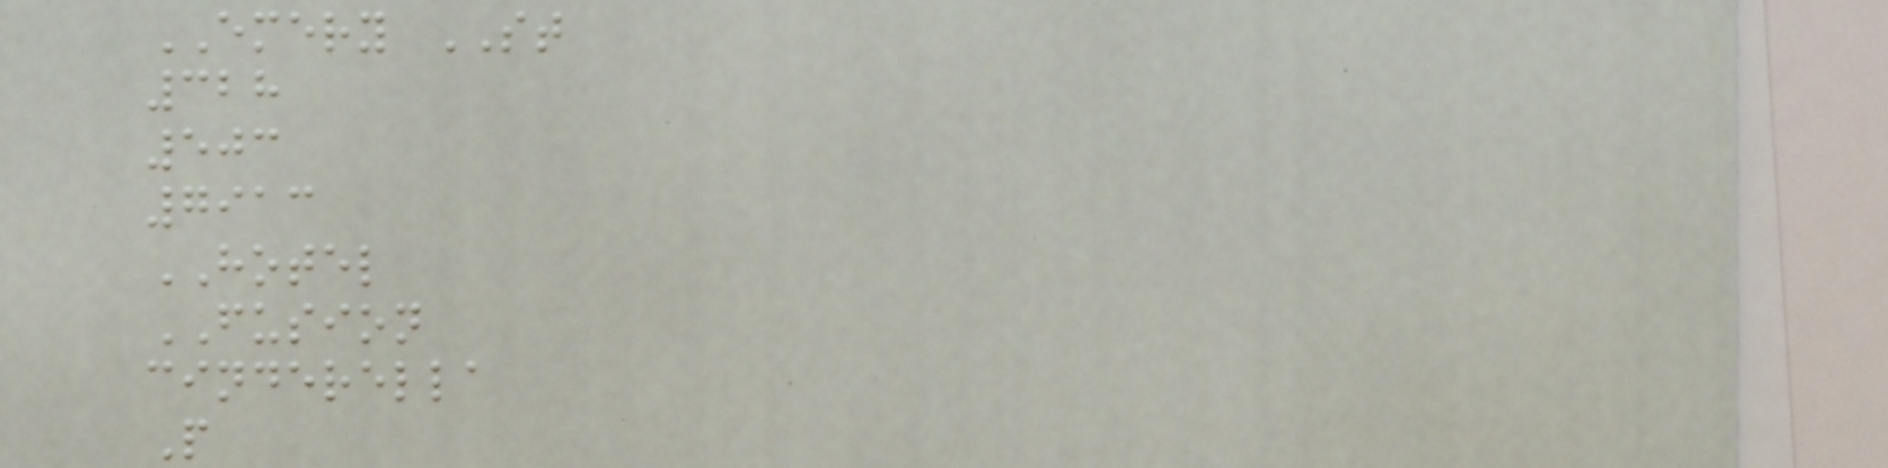EMERY ST
328
503
7913
HOTEL
FUSION
cinderella
P
